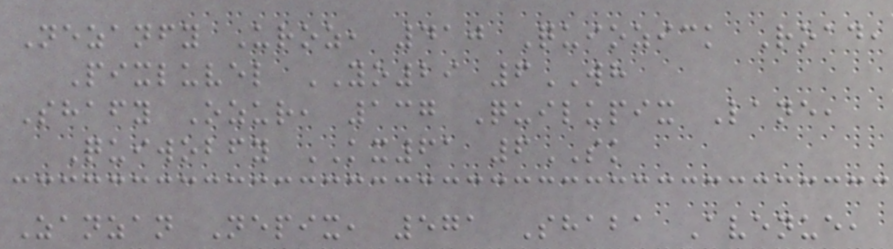Nezanfy Uroz, 410 Quiozick Road,
Pixluvel YO29 6WH
Shafy Ozur, 137 Quilupix Lane,
Quiwobfy KX61 6SK
Zanzan Nepix, 571 Shaba Avenue,
